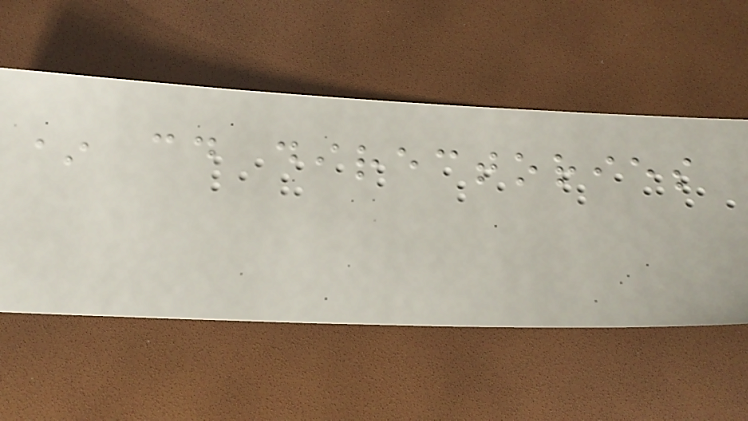* cd directories
